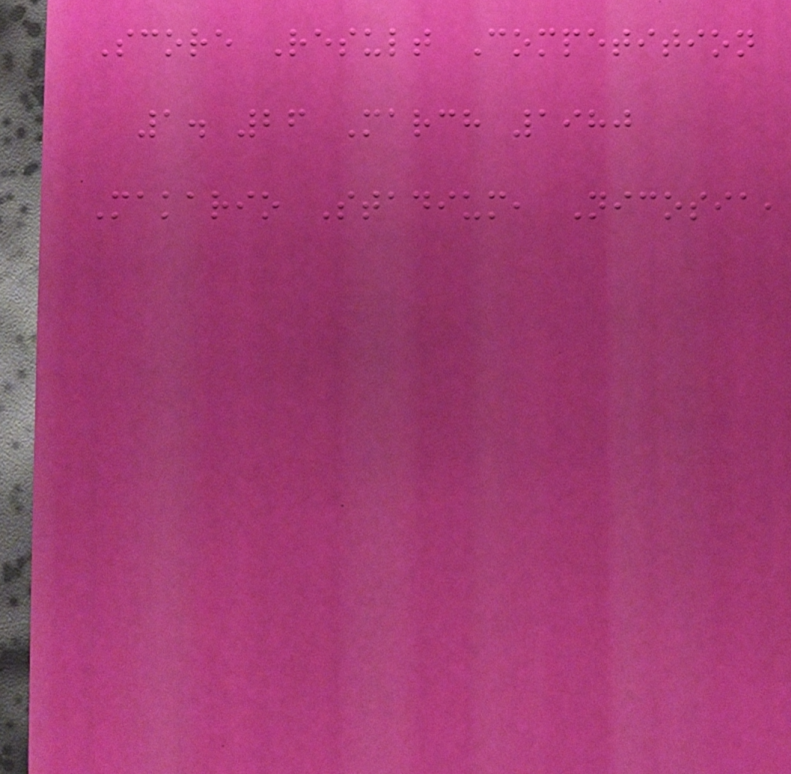Score Result Competition
1. 26 March 1980
Makario Stadium, Nicosia,
